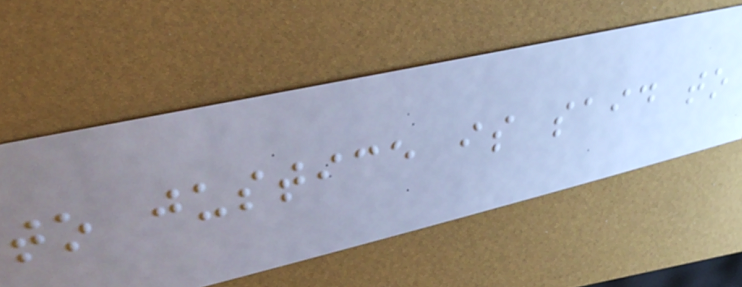to justice is said to
